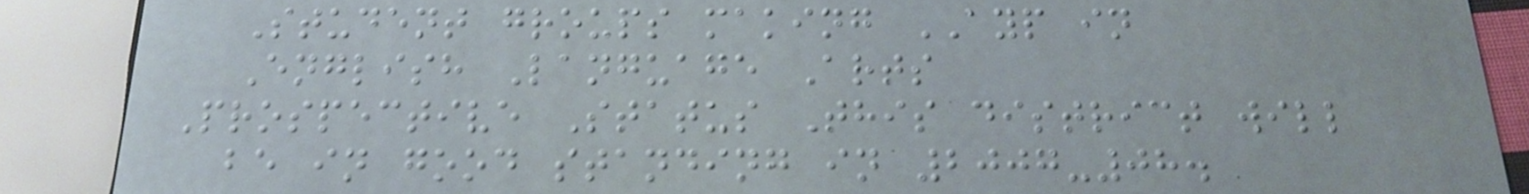Student groups making AYP in
English Language Arts
Prospective Status This district will
be in good standing in 2007-08.
